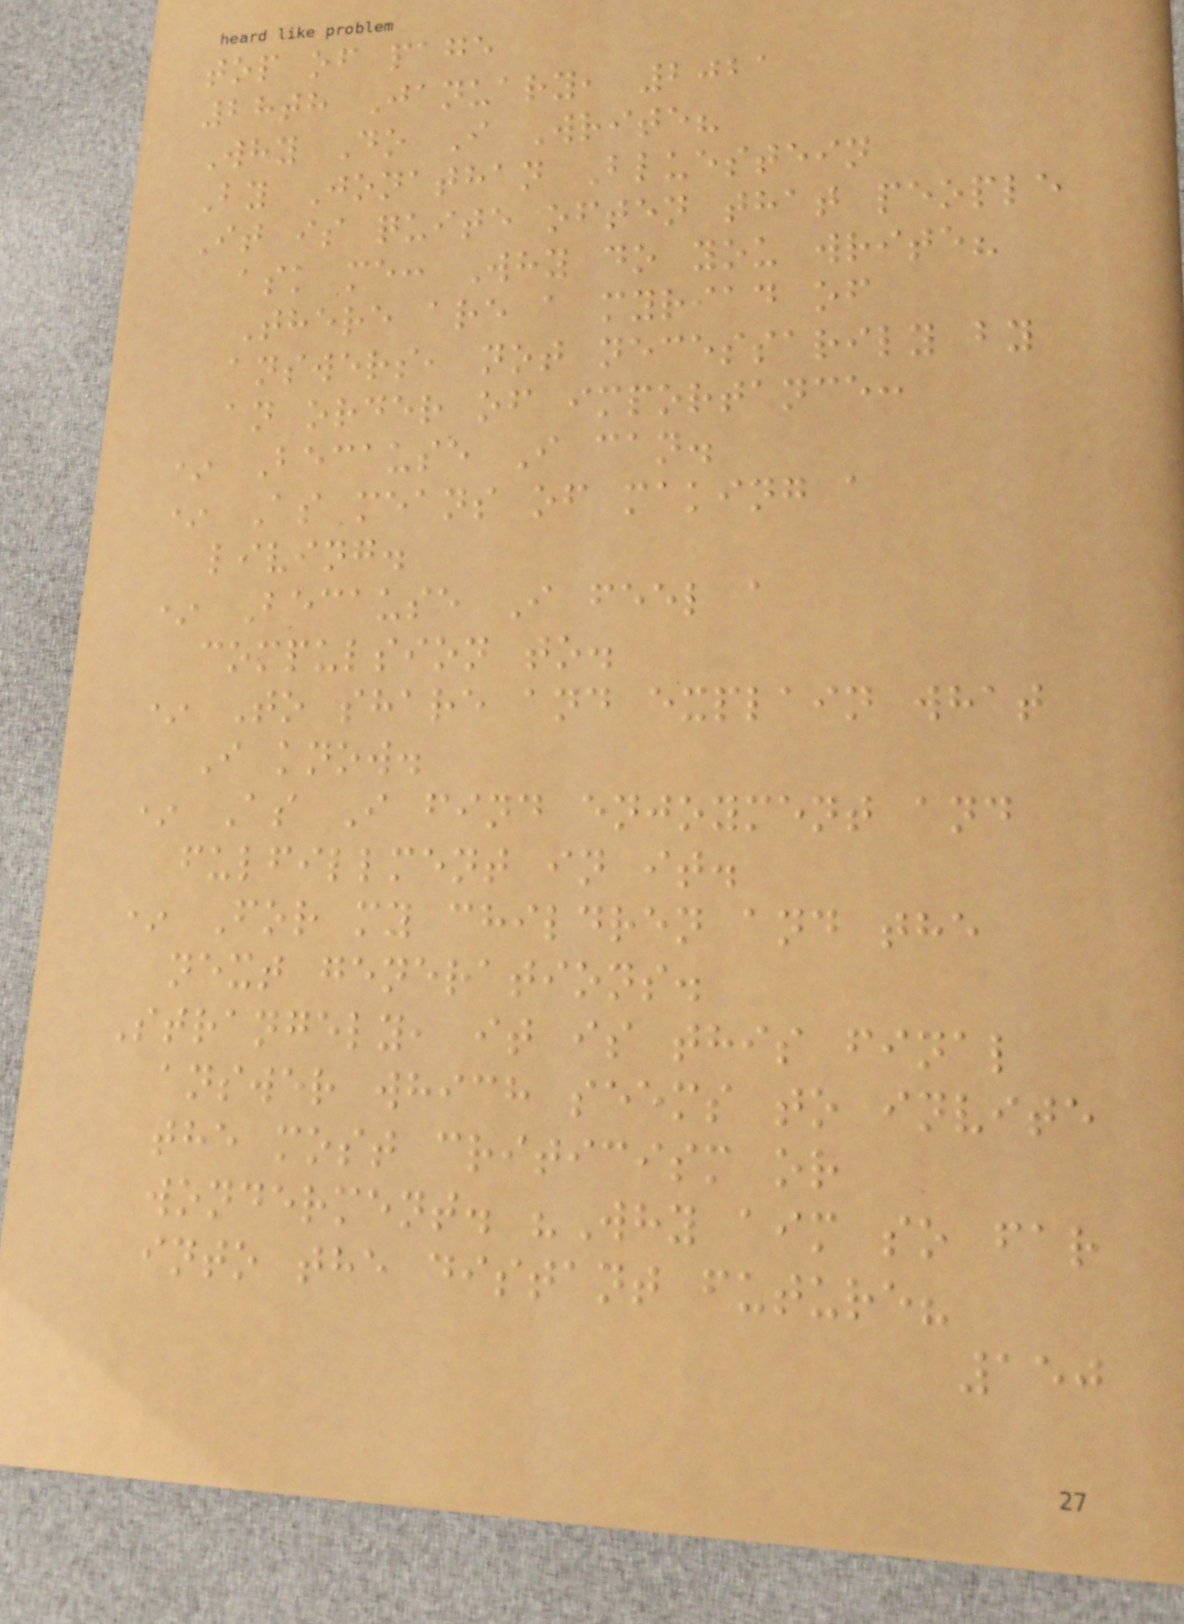top of page
28th January, 2021
Why Do I Write?
By Jonathan Bluestein
It is quite often that people
ask me: Why do you write?
There are a myriad of
answers, not necessarily by
an order of importance:
* Because I can.
* As means of making a
living.
* Because I feel a
compulsion to.
* To share and explain what
I know.
* As I find enjoyment and
fulfillment in it.
* For my children and the
next generations.
Strangely, it is this final
answer which seems to invite
the most criticism or
wonderment. "Why aim so far
into the distant future?
150
